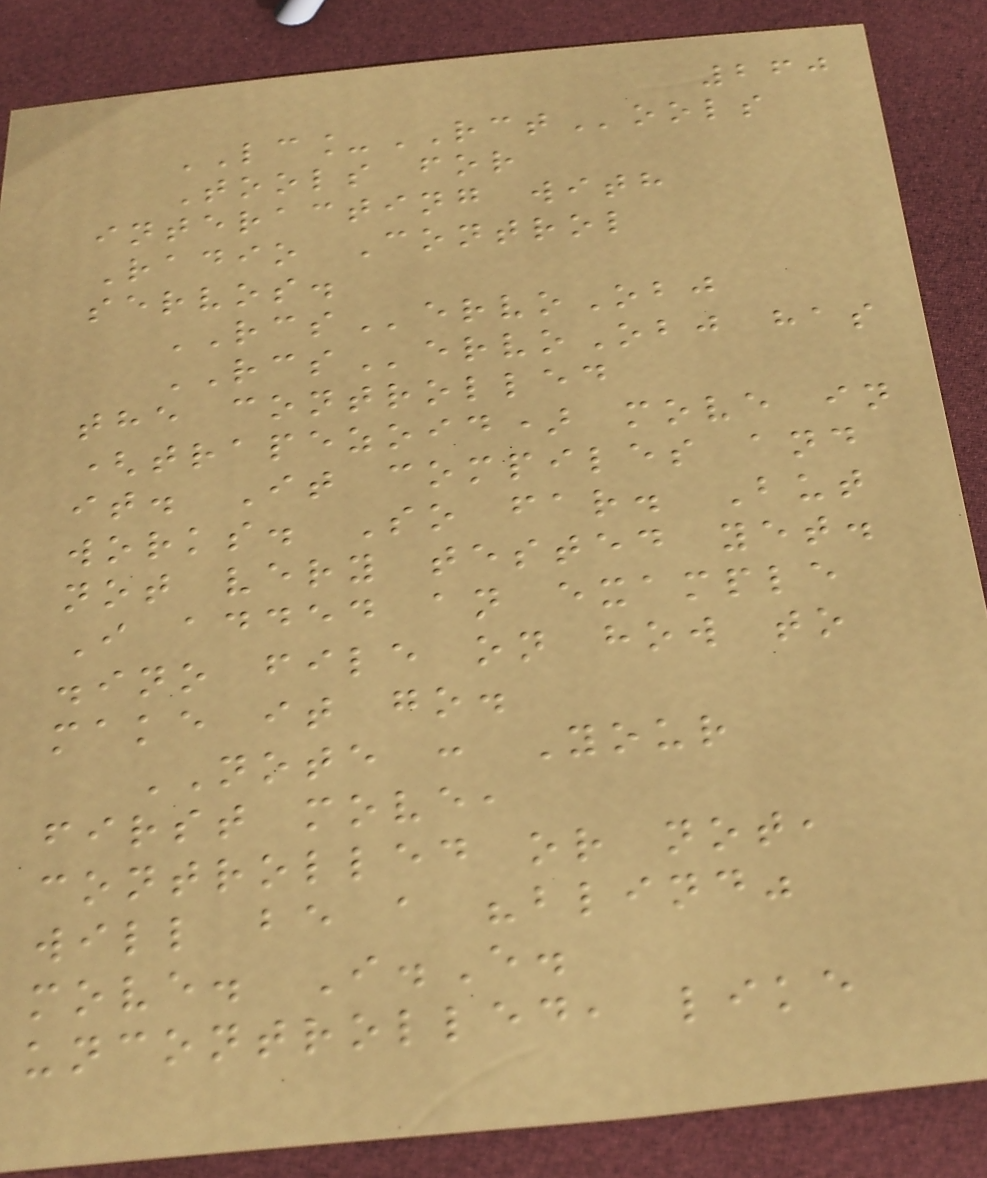260
LC_RCTools
Tools for
interacting with
Radio Control
servos.
RCServoObj
RCServoObj has
the controlled
(trapezoid) move in
it. It compiles and
works. So far. But
not very tested yet.
I added an example
.ino file on how to
make it go.
NOTE : Your
first move,
controlled or not,
will be a "blind"
move. I.E.
uncontrolled, like
